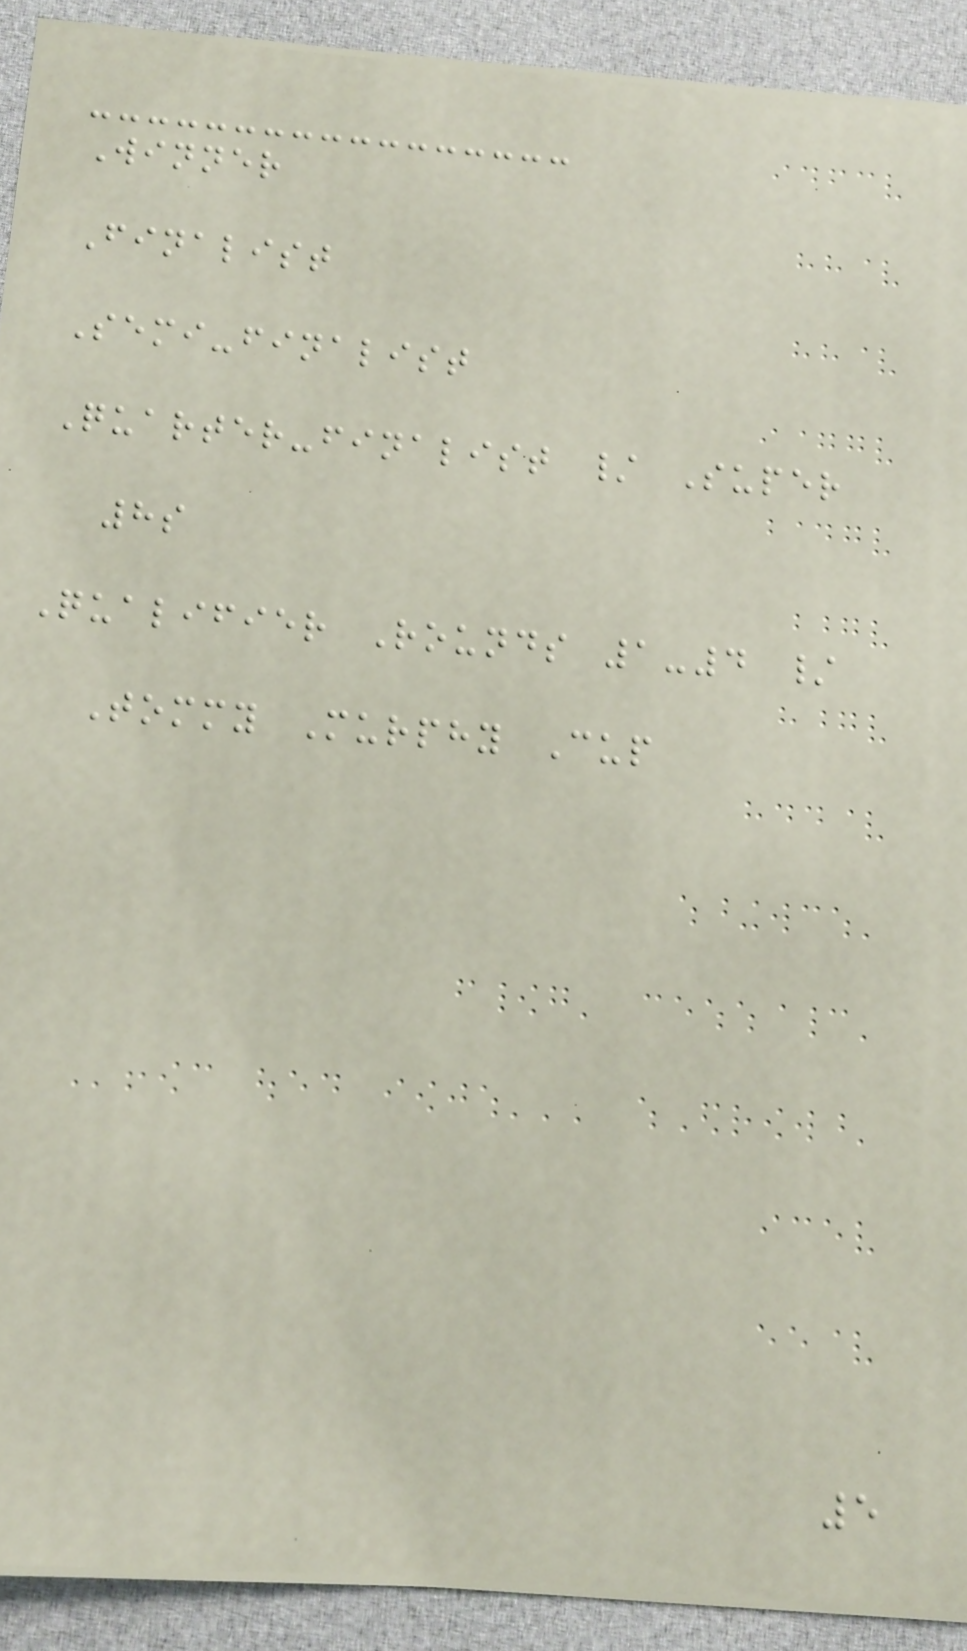Winner
Finalist
Semi-finalist
Quarter-finalist / Super
8s
Qualifier Rounds 1-4 /
Tommy Murphy Cup
5
